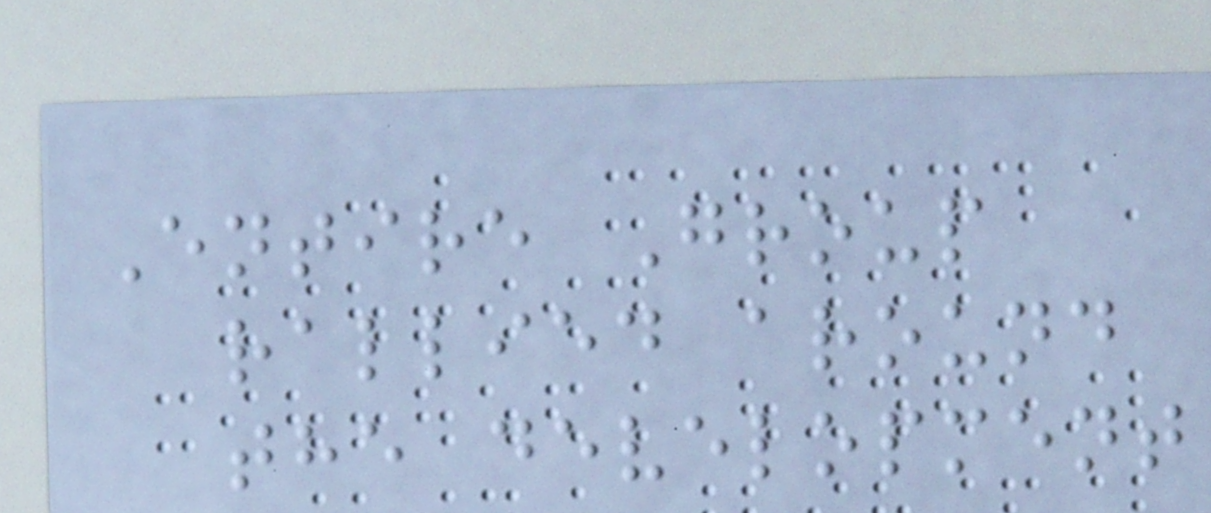Entire Group
rallied around
the development
